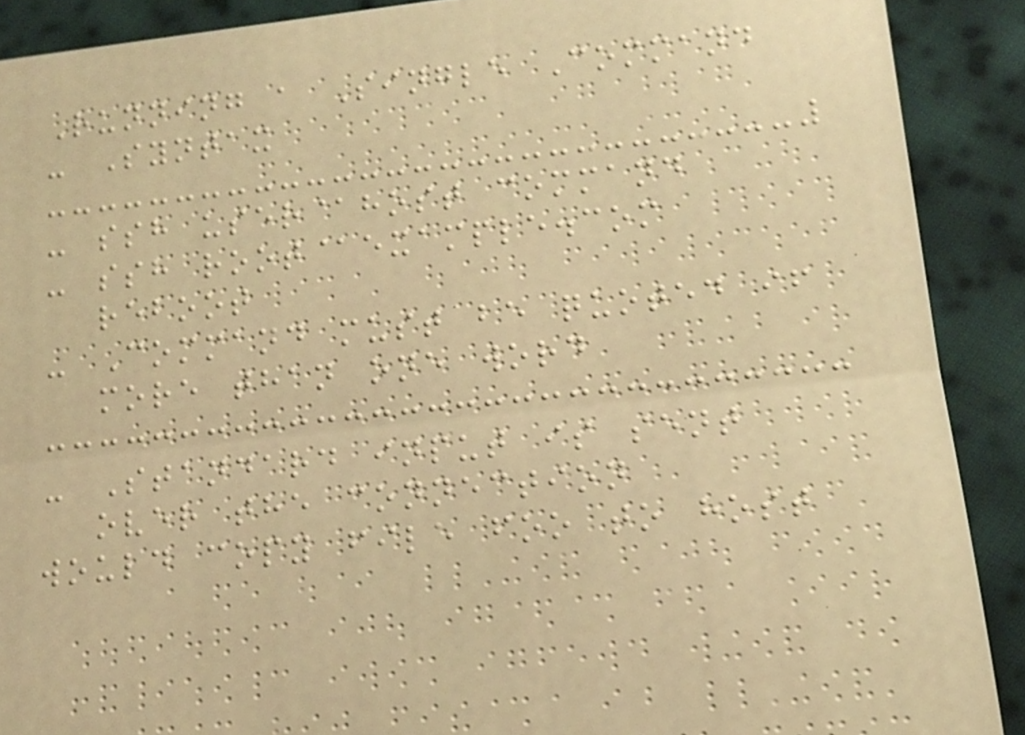Running a Single Command
- Syntax
- ssh user@host command
- ssh root@example.com
reboot
- Command must be quoted if
more than one word
- Standard input is sent
over the connection
would copy file foo to host
